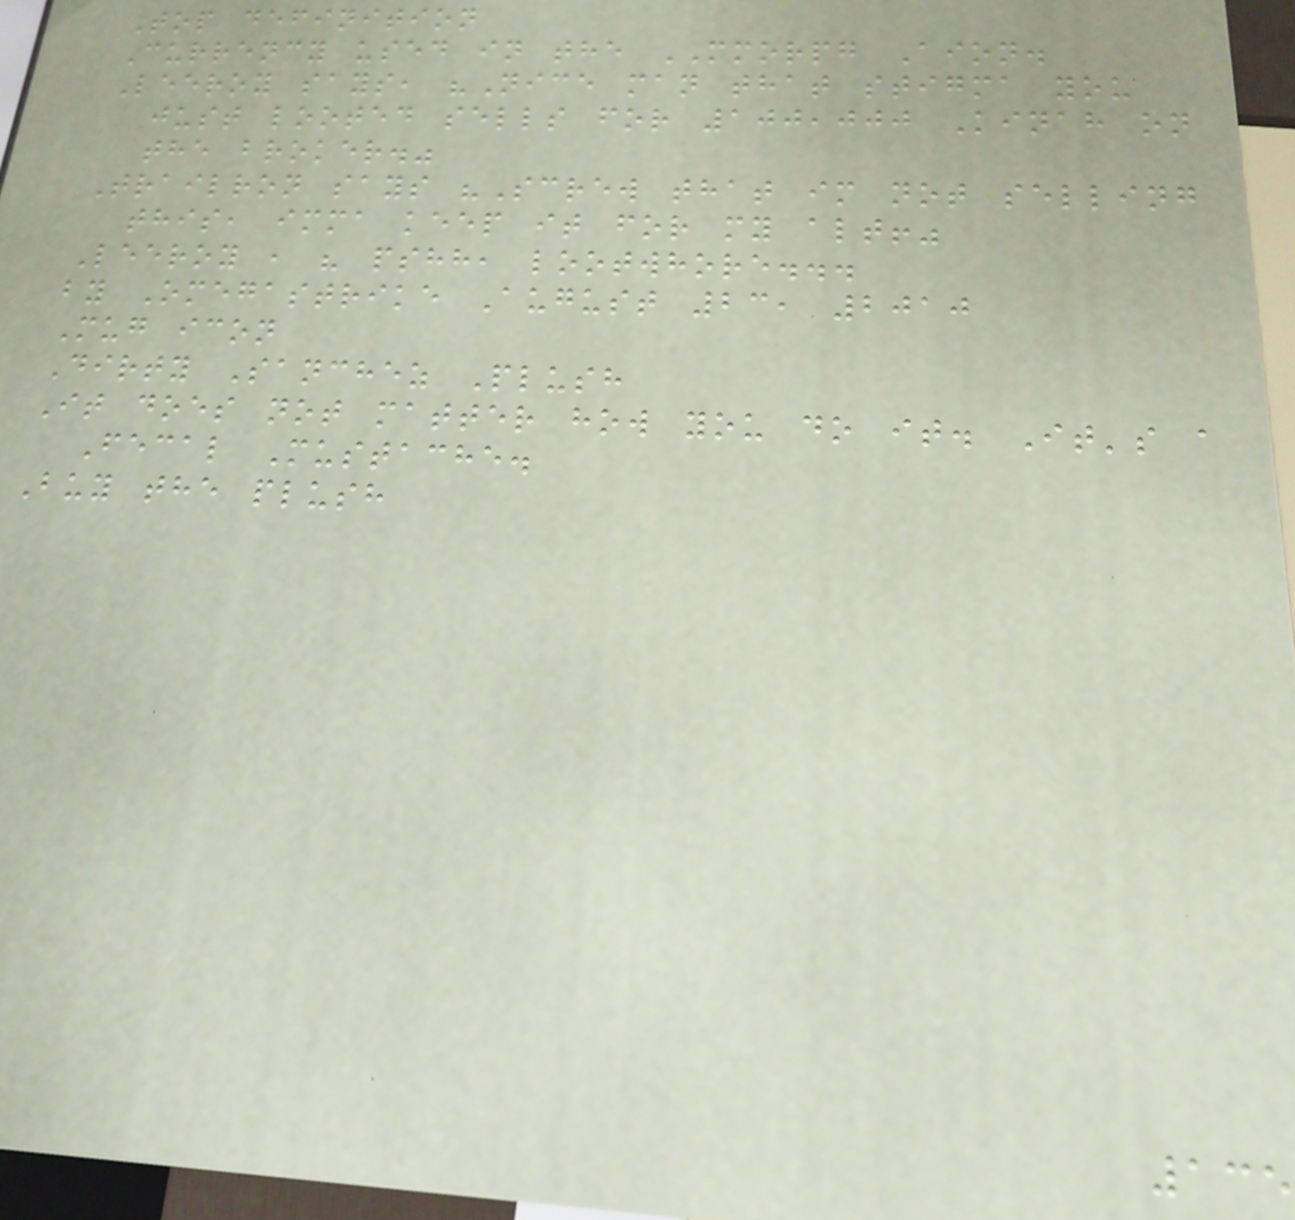Top definition
Currency used in the MMORPG Aion.
Leeroy says, "Nice man that stigma you
just looted sells for 100,000 Kinah on
the broker."
Trailron says "Screw that im not selling
this, imma keep it for my alt!"
Leeroy , " pshh, lootwhore...
by Omegastrike August 23, 2010
Mug icon
Dirty Sanchez Plush
It does not matter how you do it. It's a
Fecal Mustache.
Buy the plush
135
